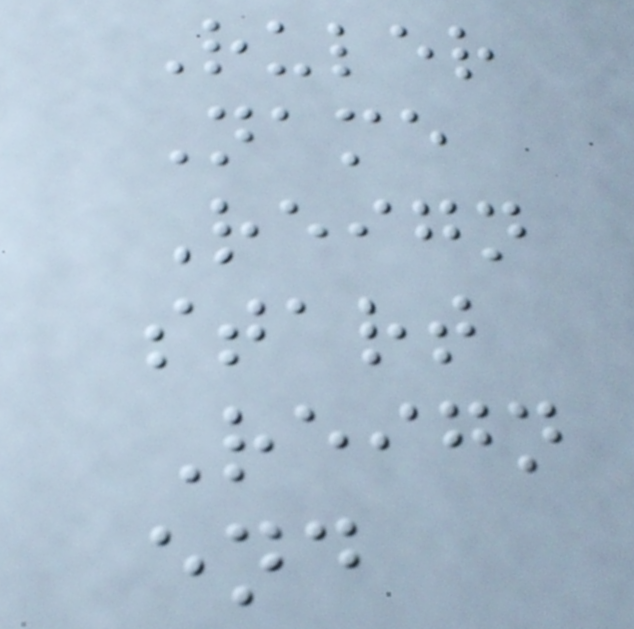Ruler
Name
Reign
start
Reign
end
